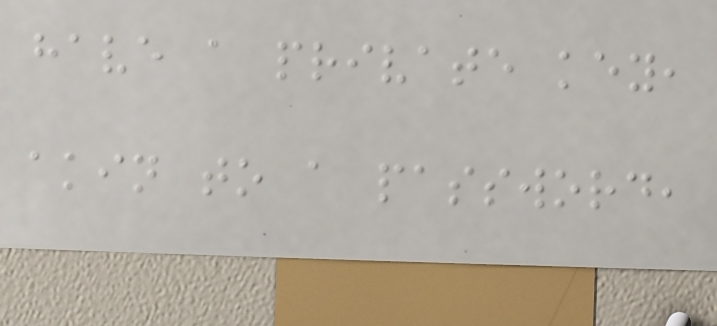have a private key,
akin to a password,
